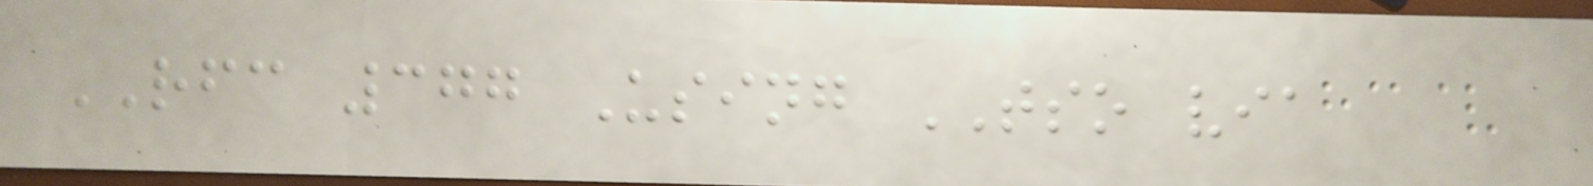RFC 377 Using TSO via
